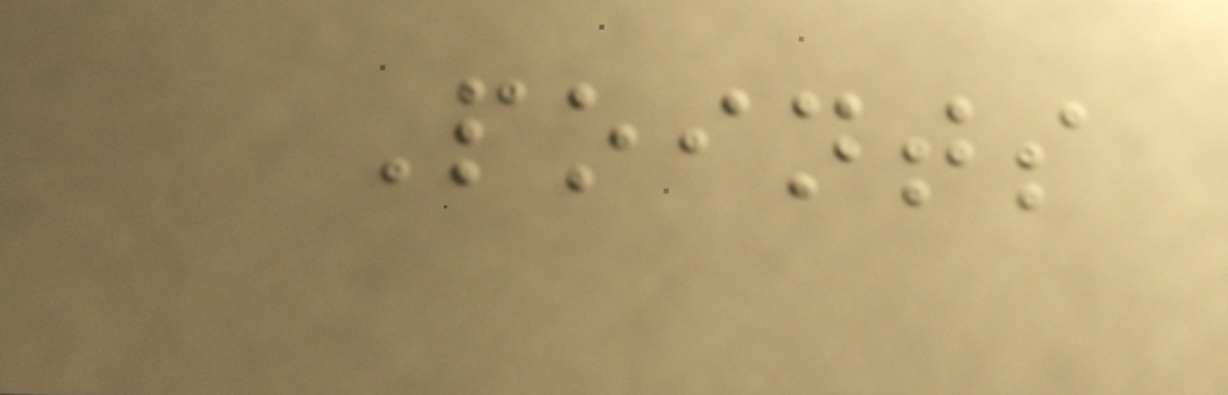Points
